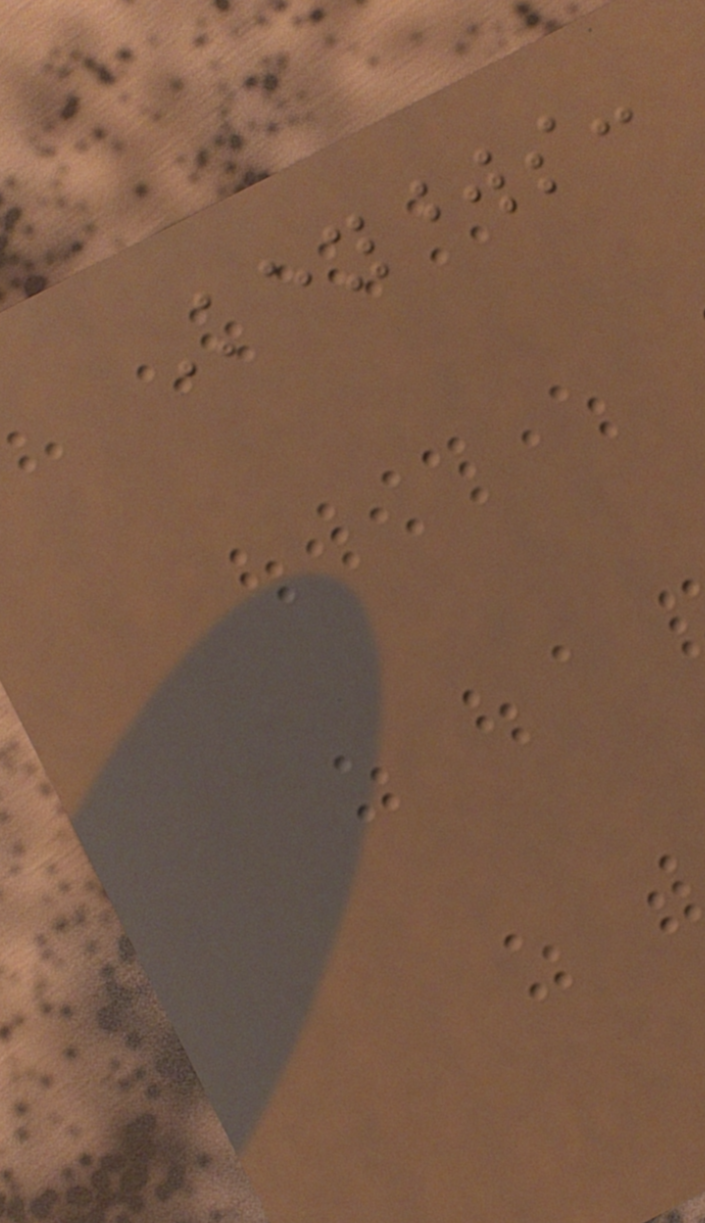Keywords:
